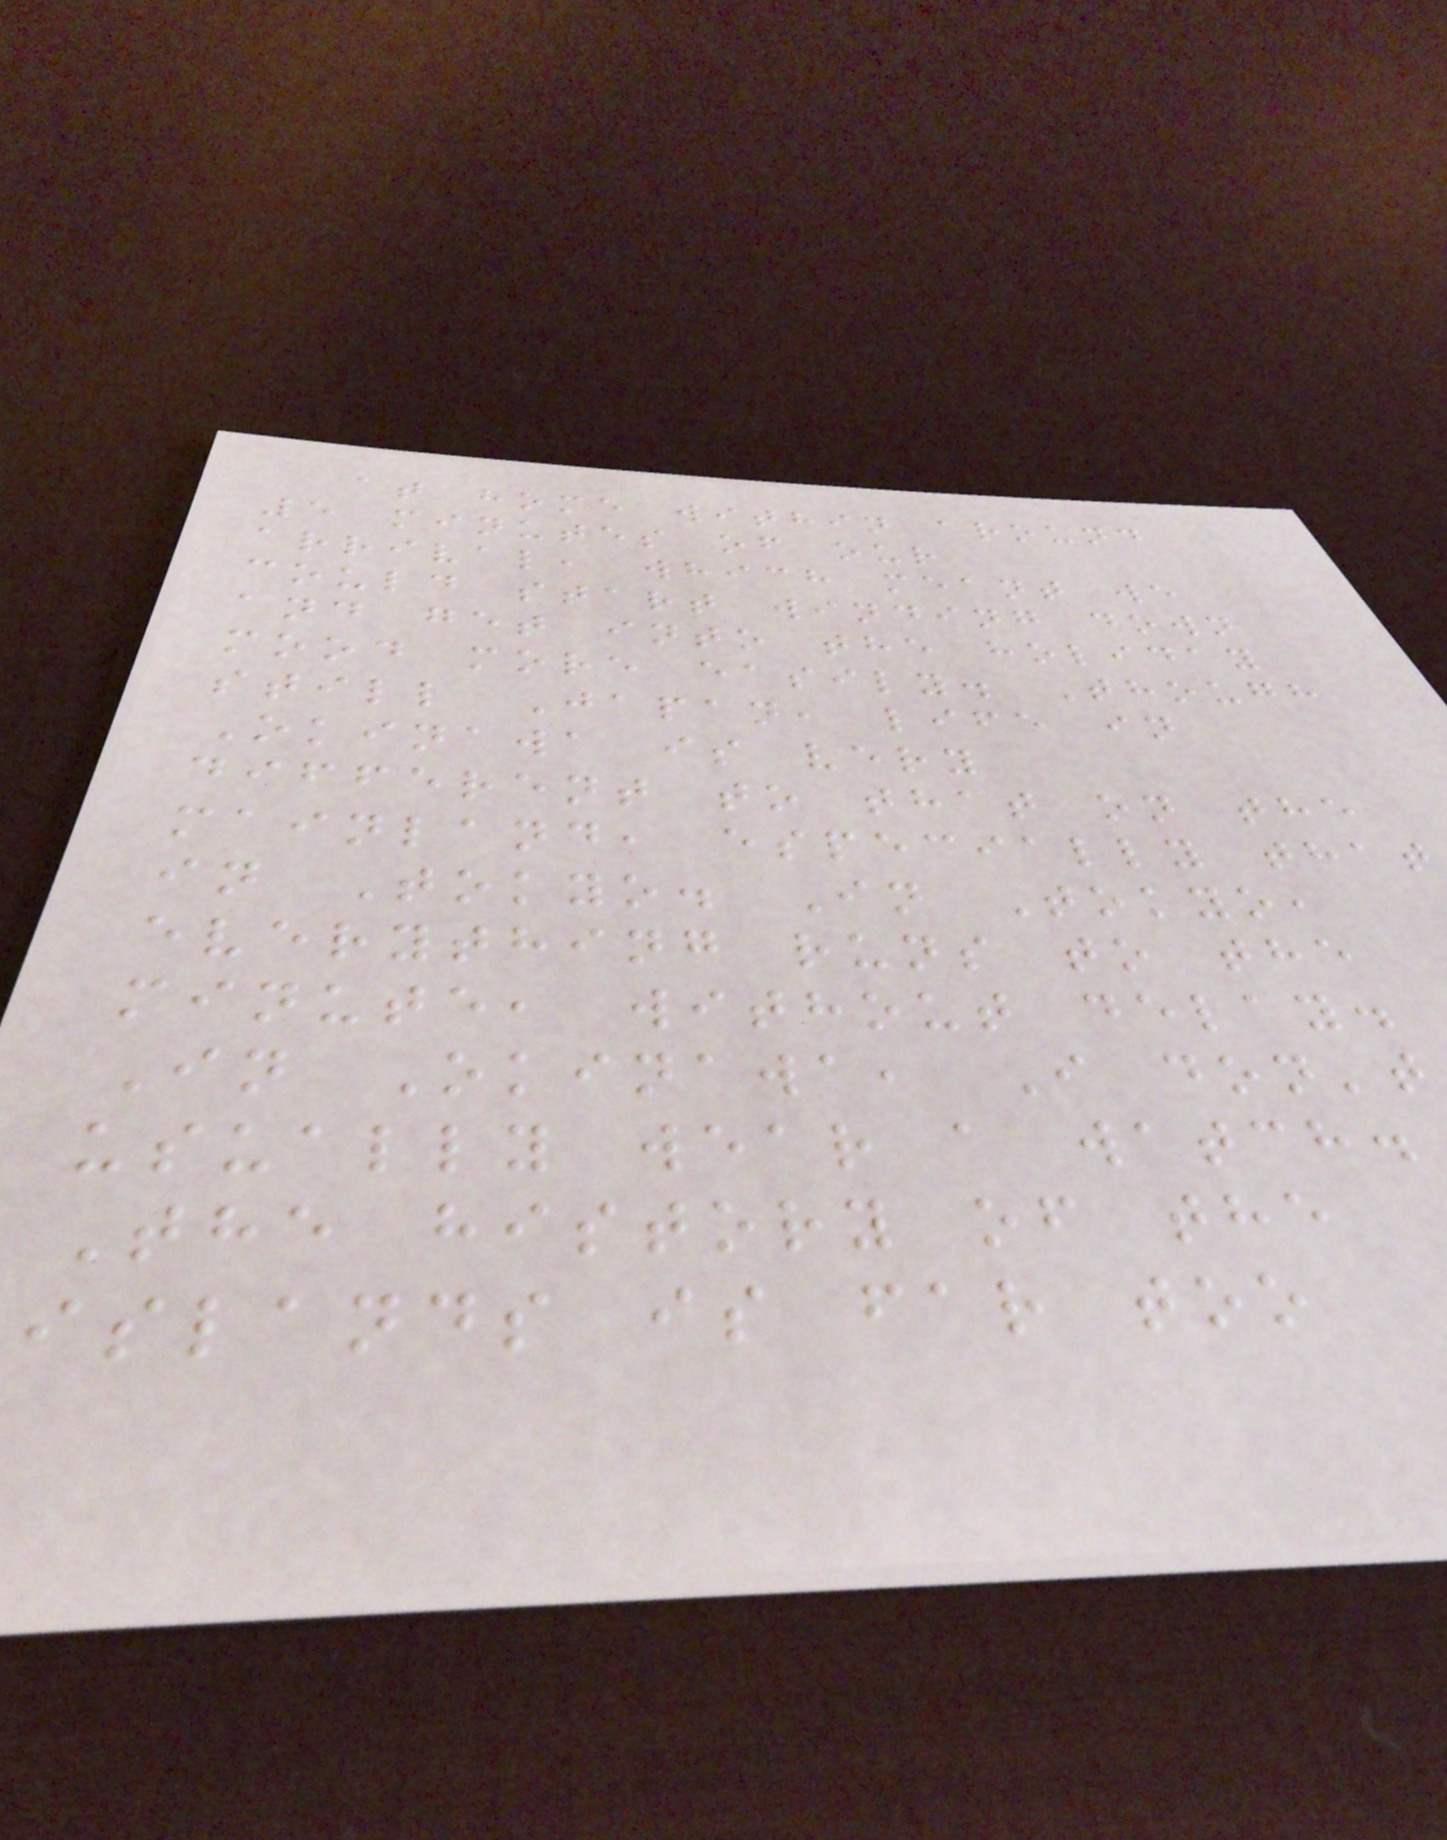at home within around
5 minutes of our
arrival, which meant we
could start winding down
and get into the holiday
mood more easily. Though
still Japan, life in
Okinawa is very
different to that on the
mainland, especially that
in Tokyo. In Tokyo,
everything runs to the
minute, without delay.
In Okinawa, I don't
usually wear a watch.
The history of the
islands is far too
